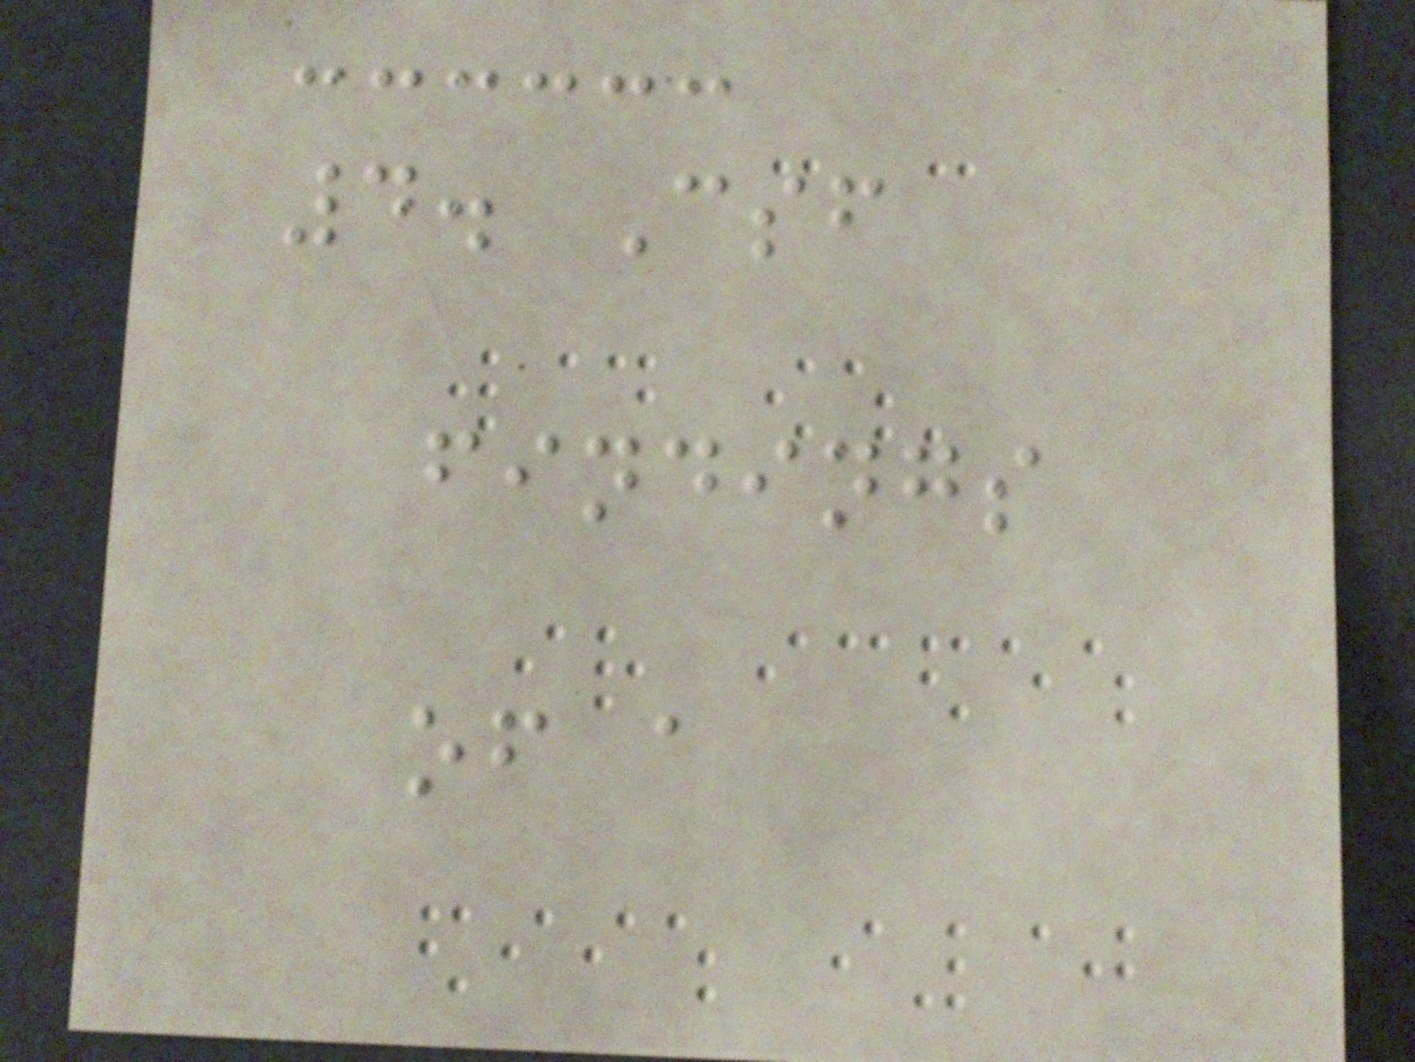4. Csf
findings
of a
